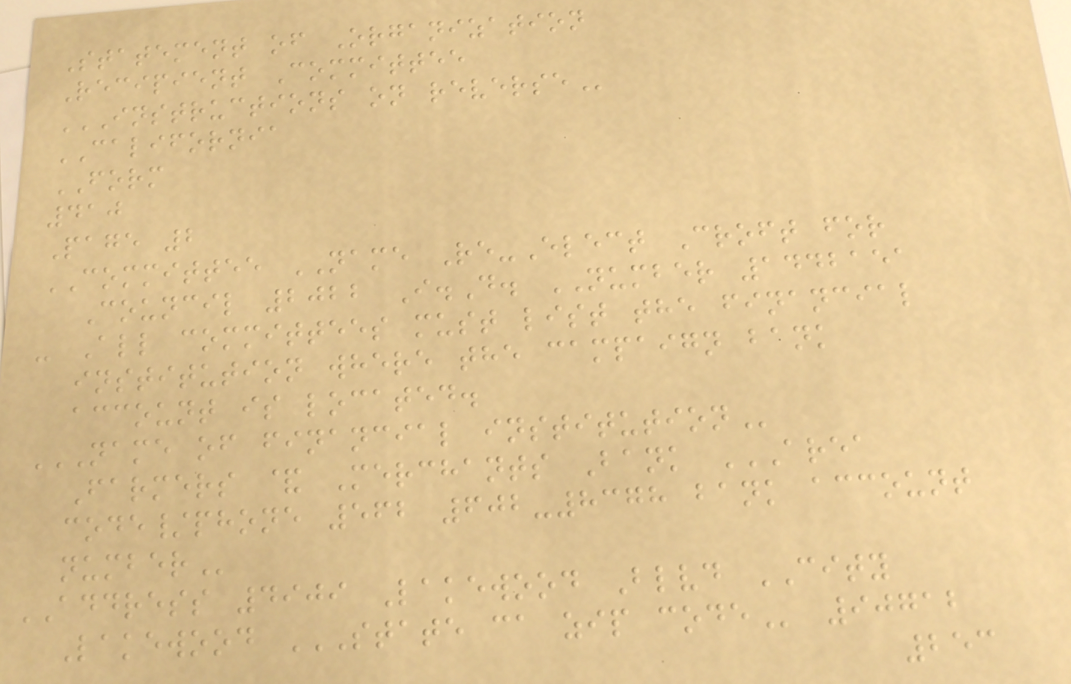Statement of Organization
Recipient Committee
INSTRUCTIONS ON REVERSE
CALIFORNIA
FORM
410
Page 2
COMMITTEE NAME Re-Elect Croft for
Council 2022 I.D. NUMBER 1442151
- All committees must list the financial
institution where the campaign bank
account is located.
NAME OF FINANCIAL INSTITUTION
Farmers & Merchants Bank AREA
CODE/PHONE 562 602-8378 BANK ACCOUNT
NUMBER
ADDRESS 4909 Lakewood Blvd CITY
Lakewood STATE CA ZIP CODE 90712
253
